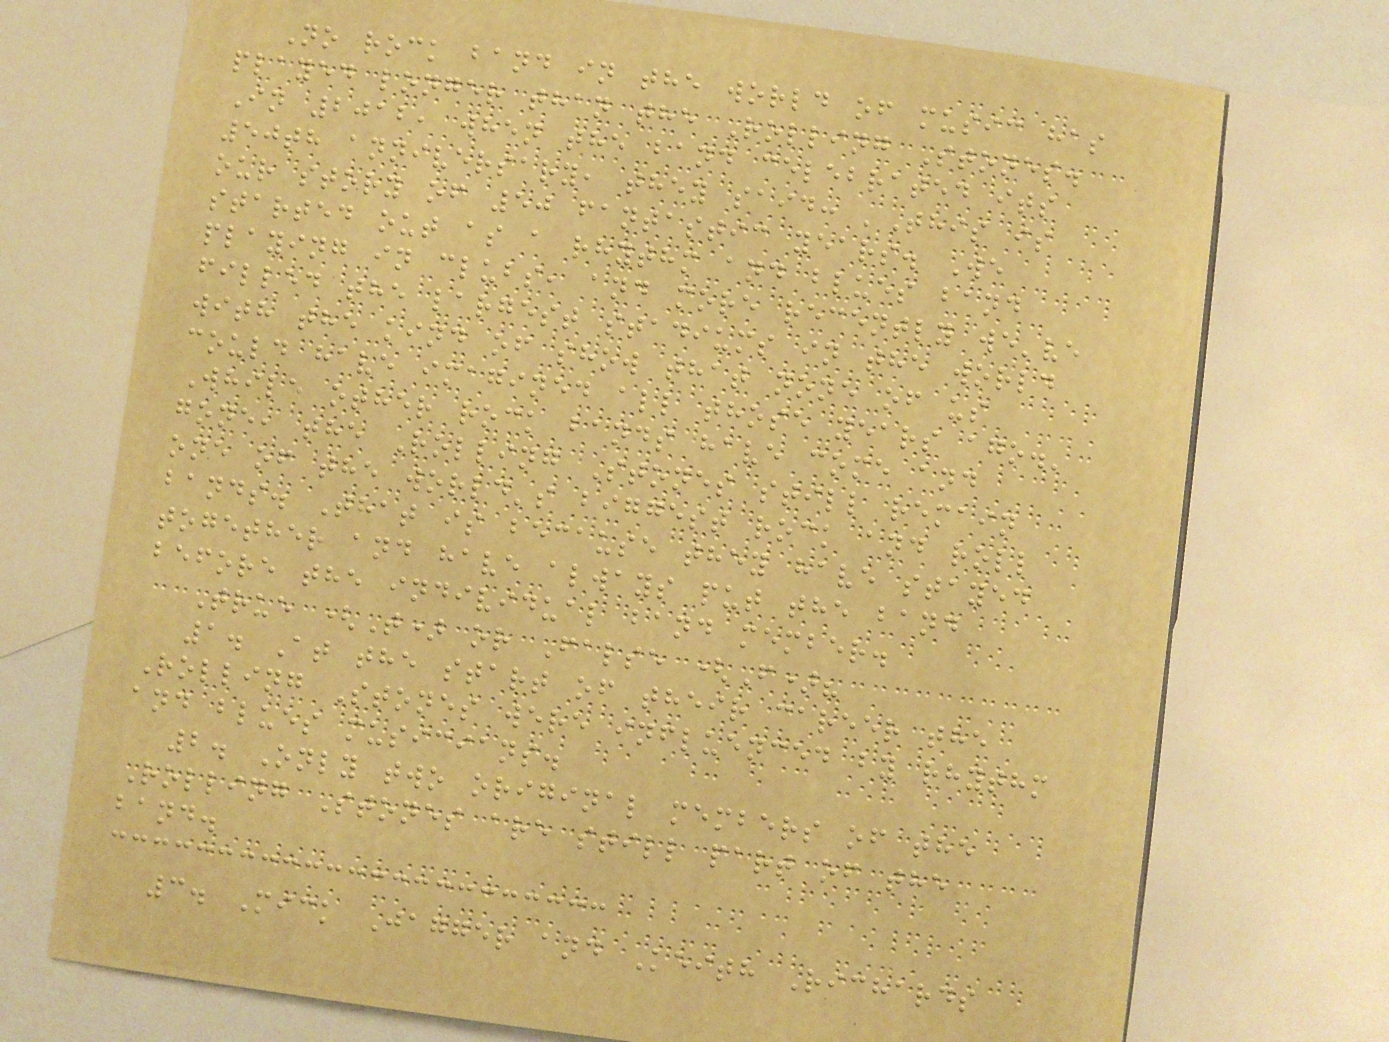No rock band in the world of music has
played longer than the Rolling Stones.
In 2012, when the band celebrated its
50th anniversary, they said: 'This is
our story of 50 fantastic years. We
started out as a rhythm and blues band
playing in clubs, and more recently we've
filled the largest stadiums in the world
with the kind of show that none of us
could have imagined all those years ago.'
While other rock bands have come and
gone, the Rolling Stones still remain
one of the world's biggest rock and roll
bands. That is because they have stayed
together and have always put the band
before the individual band member.
True (T) or False (F)?
1. At the start of their career the
Rolling Stones were influenced by rhythm
and blues musicians.
2. Only two original members of the
Rolling Stones are still part of the
band.
3. Mick Jagger and Keith Richards
